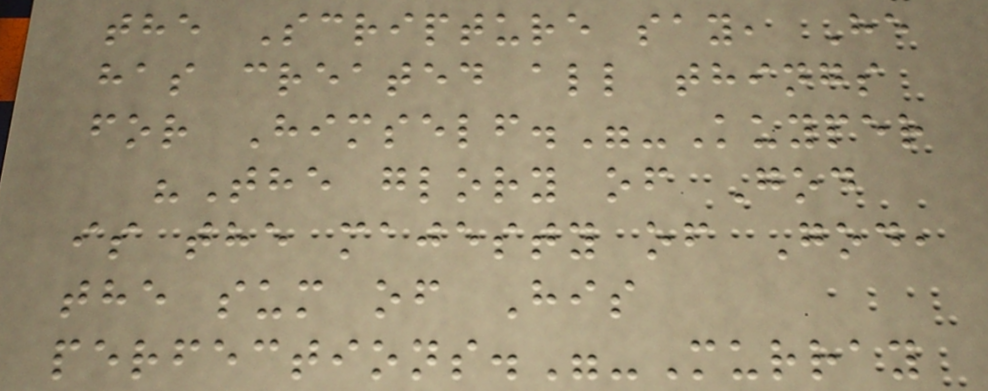the Scripture say, He
has created all things
for Himself."-Kuyper
"The glory of God
is the majesty of God,
the sum of His
perfections."-Murray
